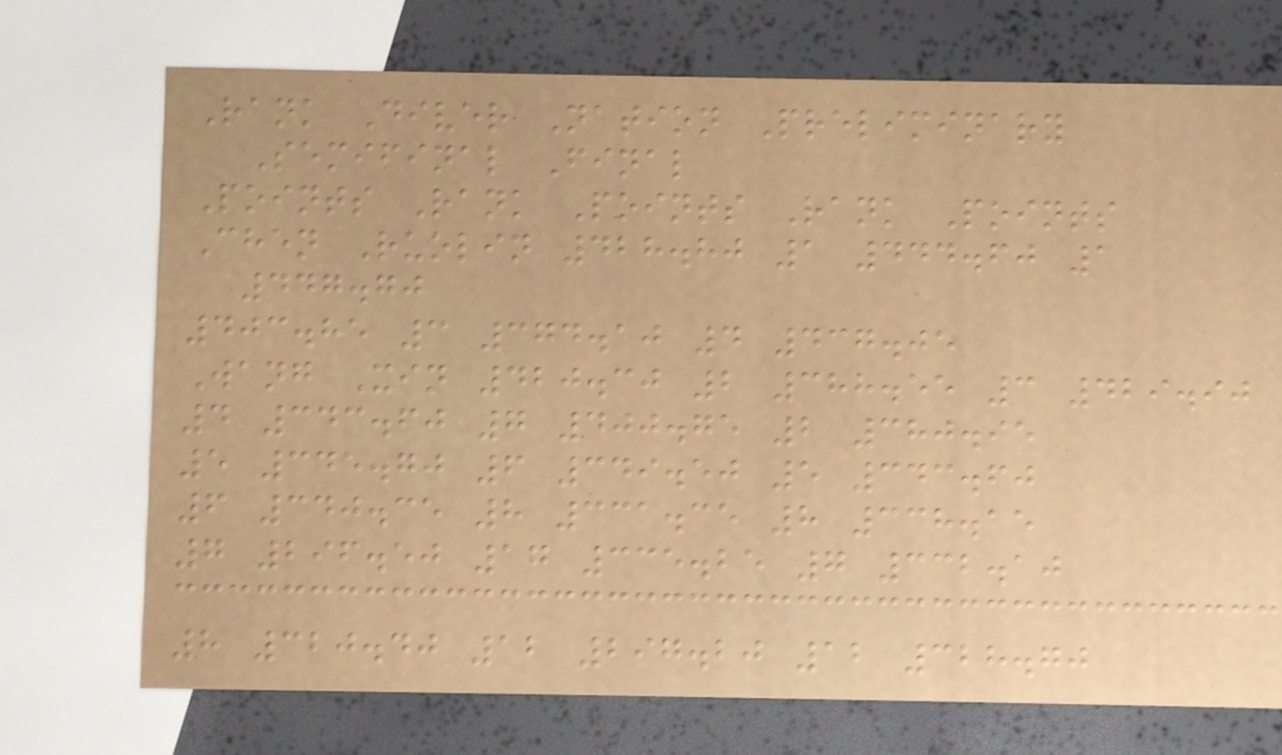Rank Diver Nation Preliminary
Semifinal Final
Points Rank Points Rank Points
Chen Ruolin 428.80 1 444.60 1
447.70
403.85 3 374.10 4 437.05
Wang Xin 420.30 2 388.55 3 429.90
4 343.60 7 400.75 2 380.95
5 345.70 6 349.50 5 343.60
6 340.35 8 331.35 8 338.15
7 296.50 17 335.25 7 332.10
8 320.40 12 297.20 12 328.70
